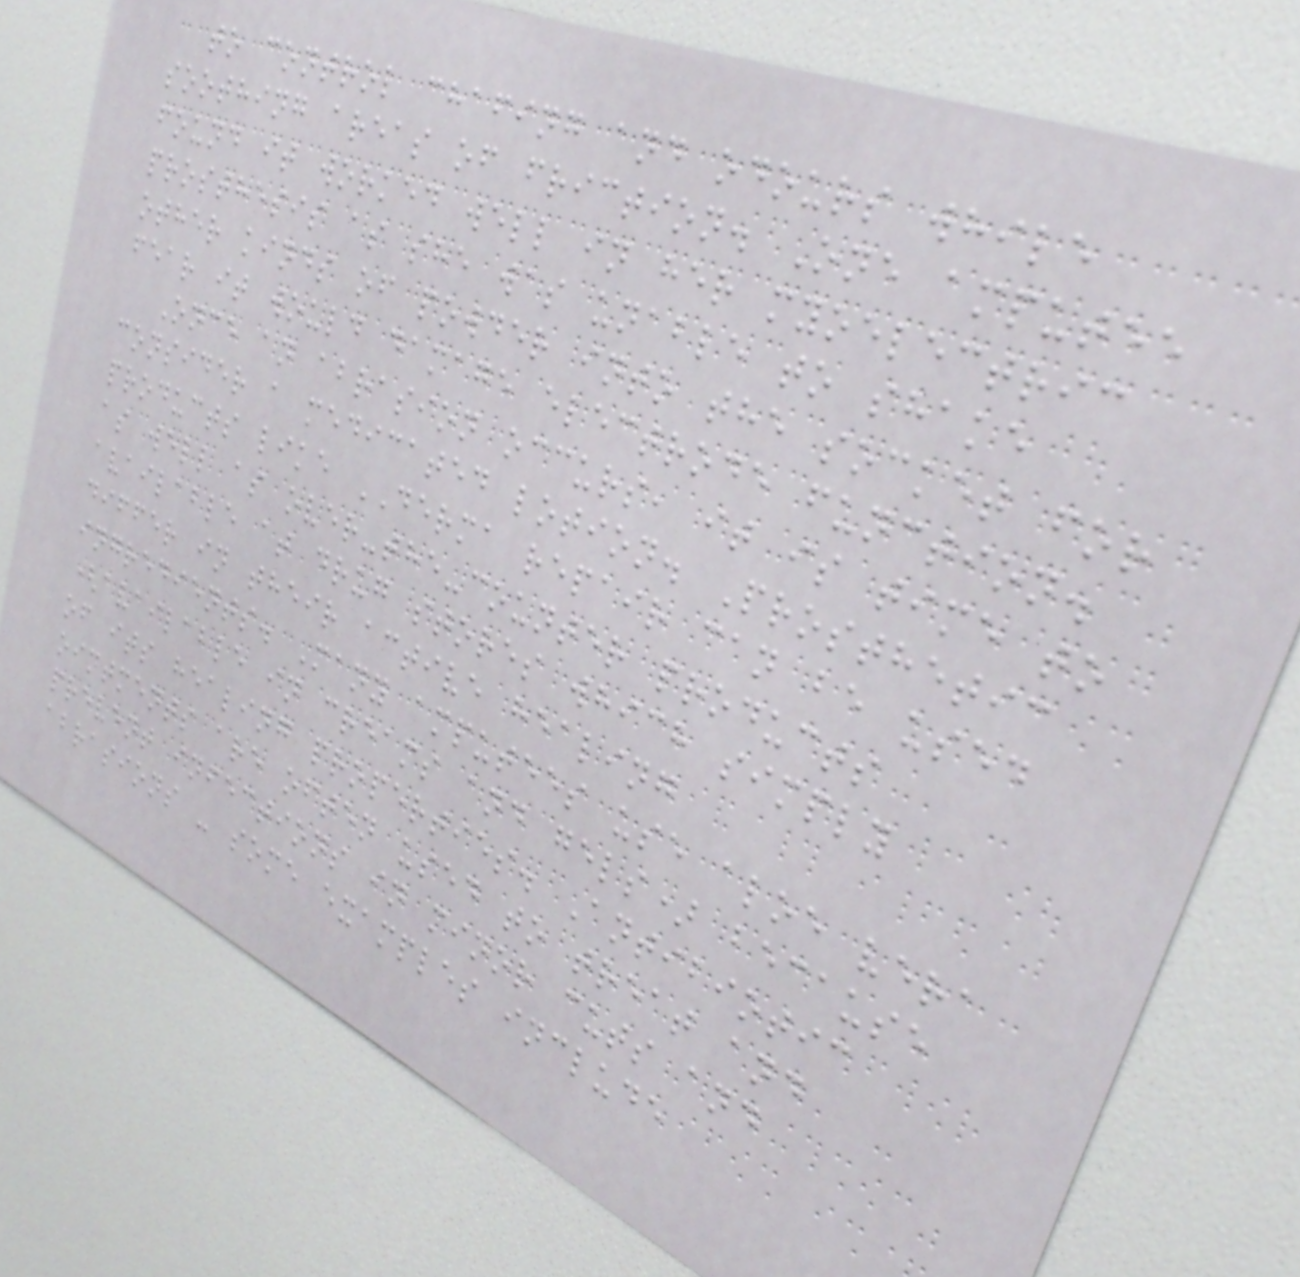to control chafing and odours while
soothing areas of friction. One amputee
found it worked well in her myoelectric
prosthesis as she was unable to shake
other kinds of powder into the socket for
fear it would damage electrode function.
Once an abrasion occurs, it is time to
consider a medicated lotion. Prosthetic
products like DERMA repair can be used
as well as over-the-counter products
available at drug stores which simply
differ in their active healing
ingredients. Many amputees use aloe vera
(available in creams and gels) because
of its healing properties. Antibiotic
ointments are often used to treat and
prevent infections in minor cuts and
abrasions - some examples include
